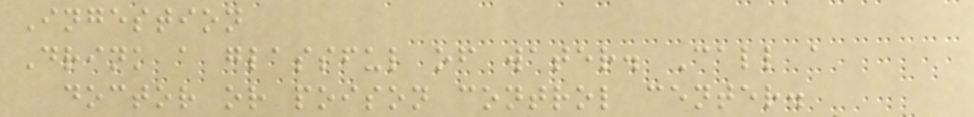Ingestion
Drink a glassful of water. Call a
doctor or poison control center.
